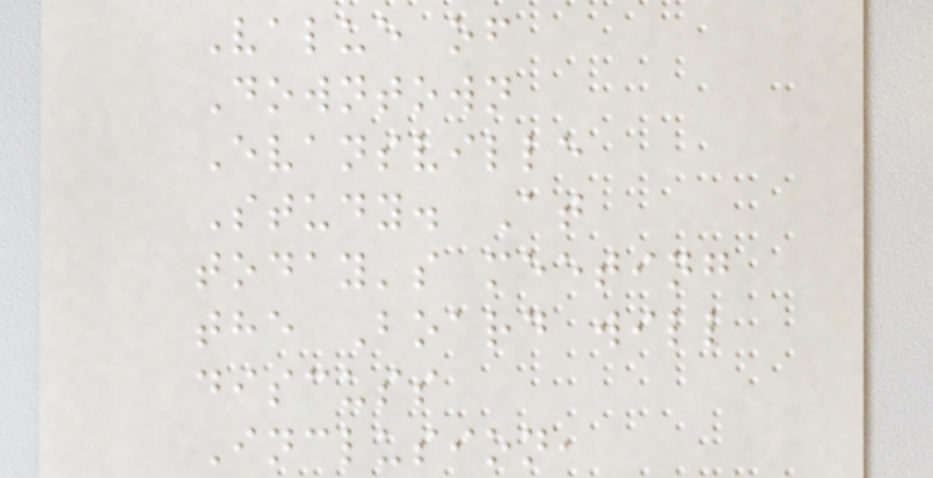Value of
Downtown
Evansville
Study. At
today's meeting
the Board will
discuss
Inclusion,
